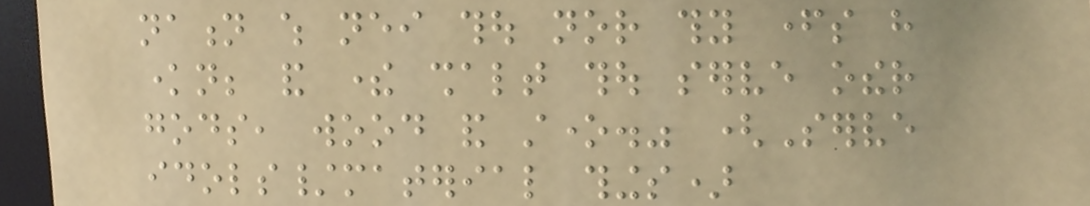nation which neither thou nor thy fathers have
known; and there shalt thou serve other
gods, wood and stone." (Serve
idols/material things)
